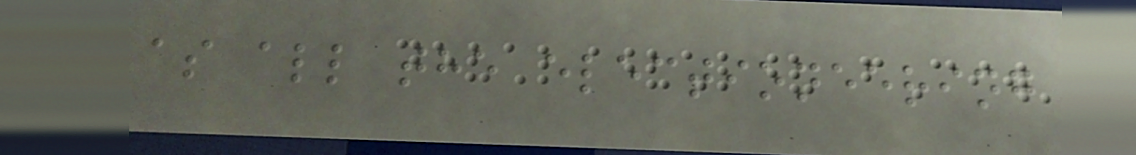as all the electioneering
